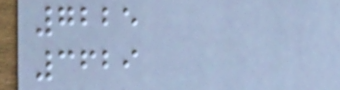7225
3629
